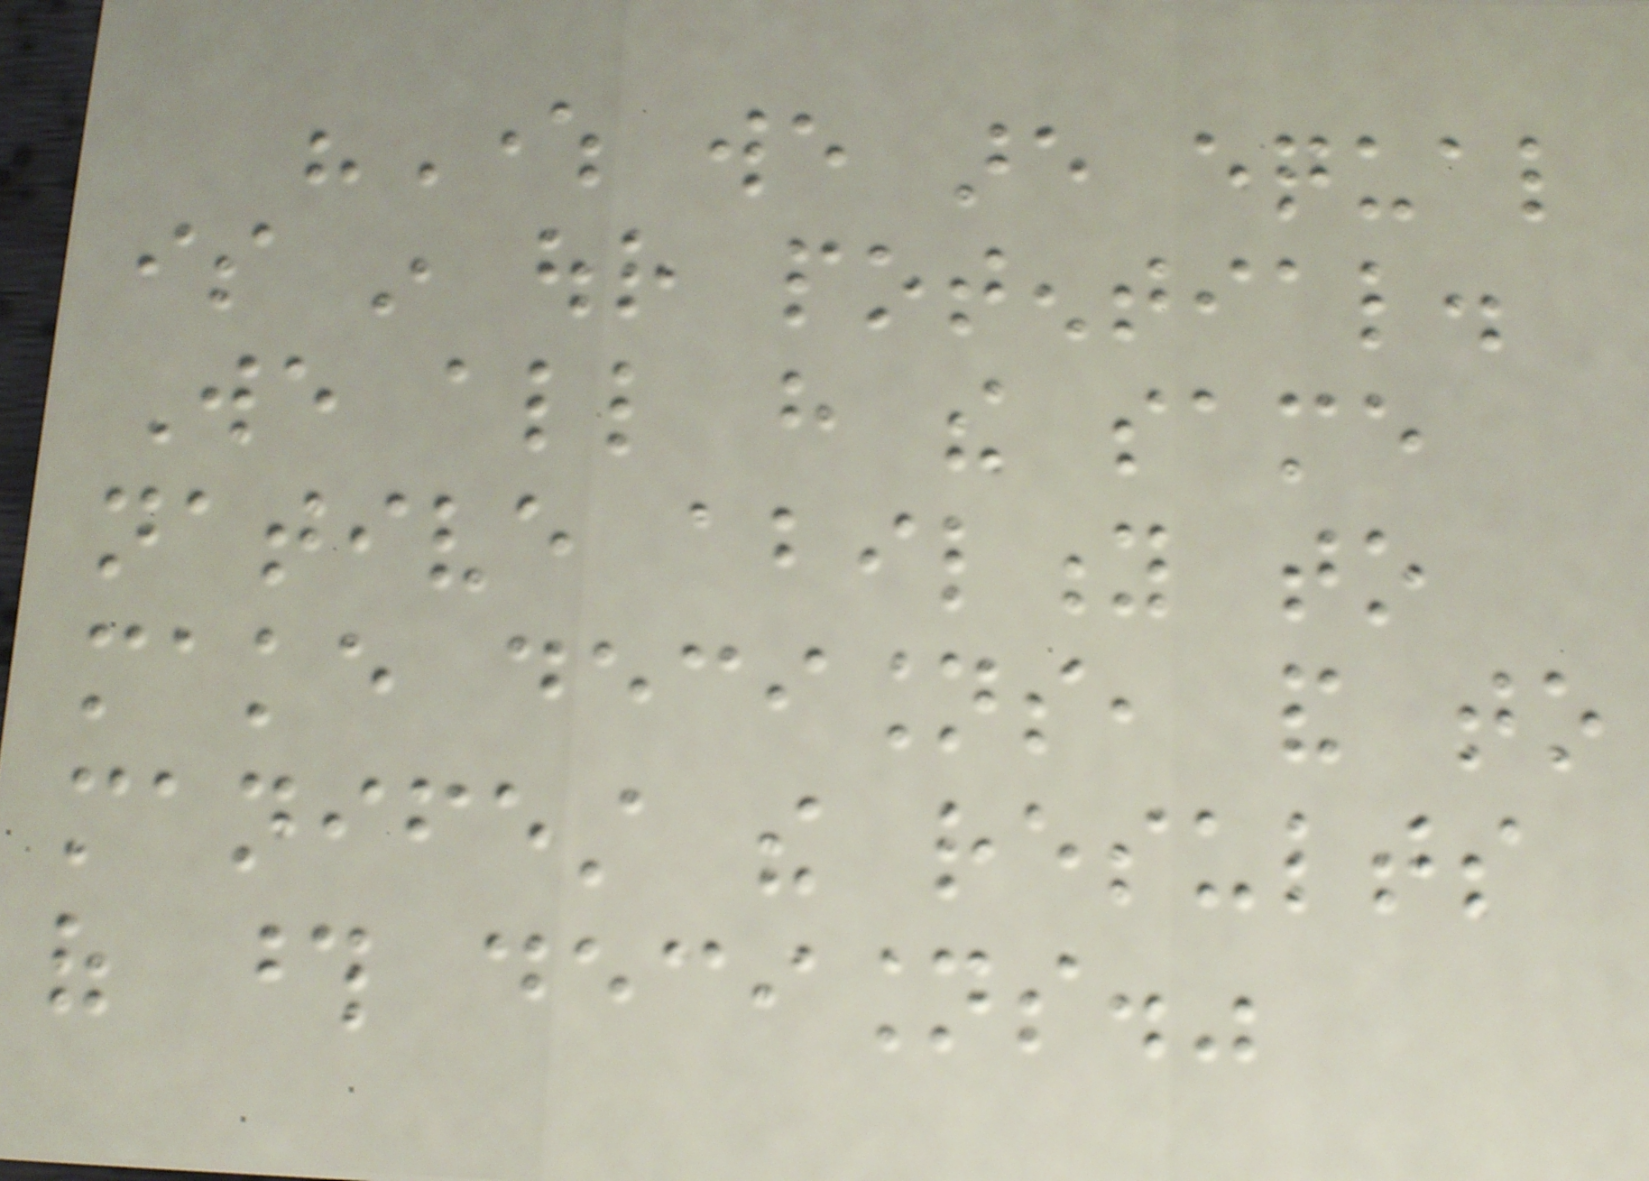"Where we are equal
is in our potential.
We all have the same
native ability to
make decisions, and to
manifest the results
of those decisions."
